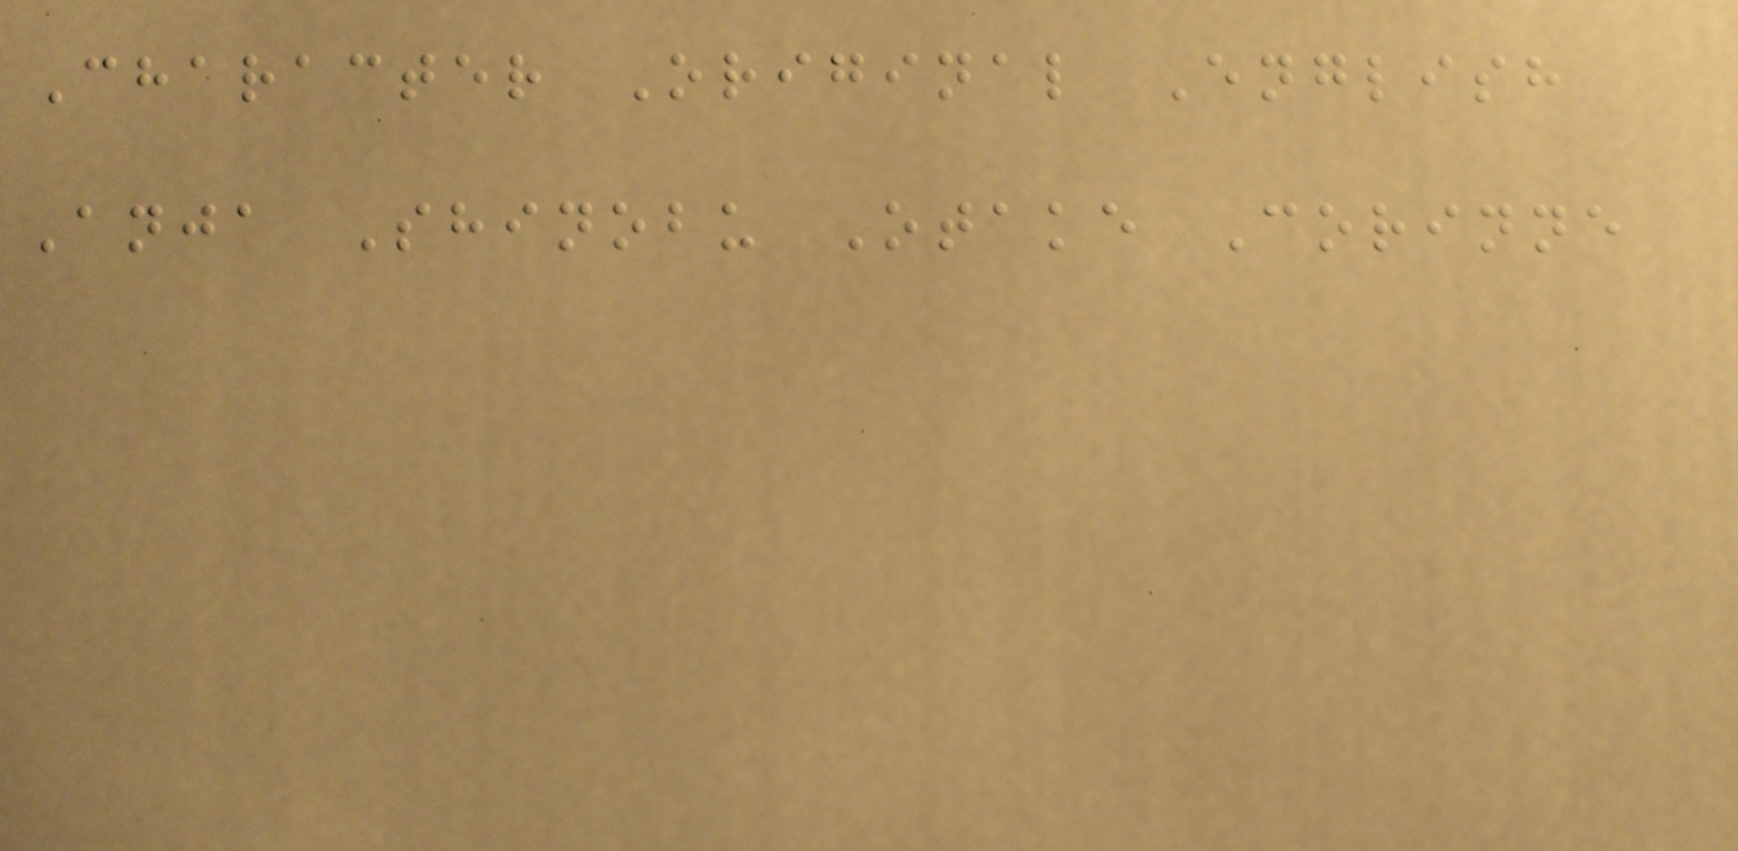Character Original English
Anja Shinobu Otake Corinne
